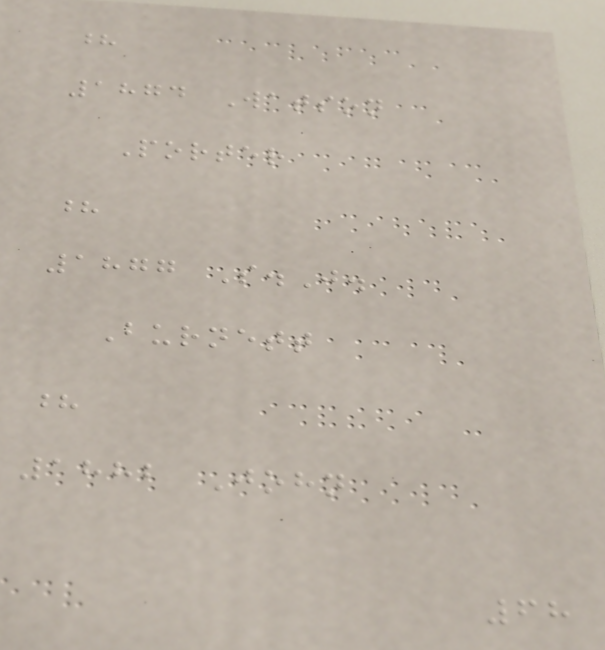?
1874 Watson
Porter
?
1877 S.J.
Burnett
?
1882 John
68
